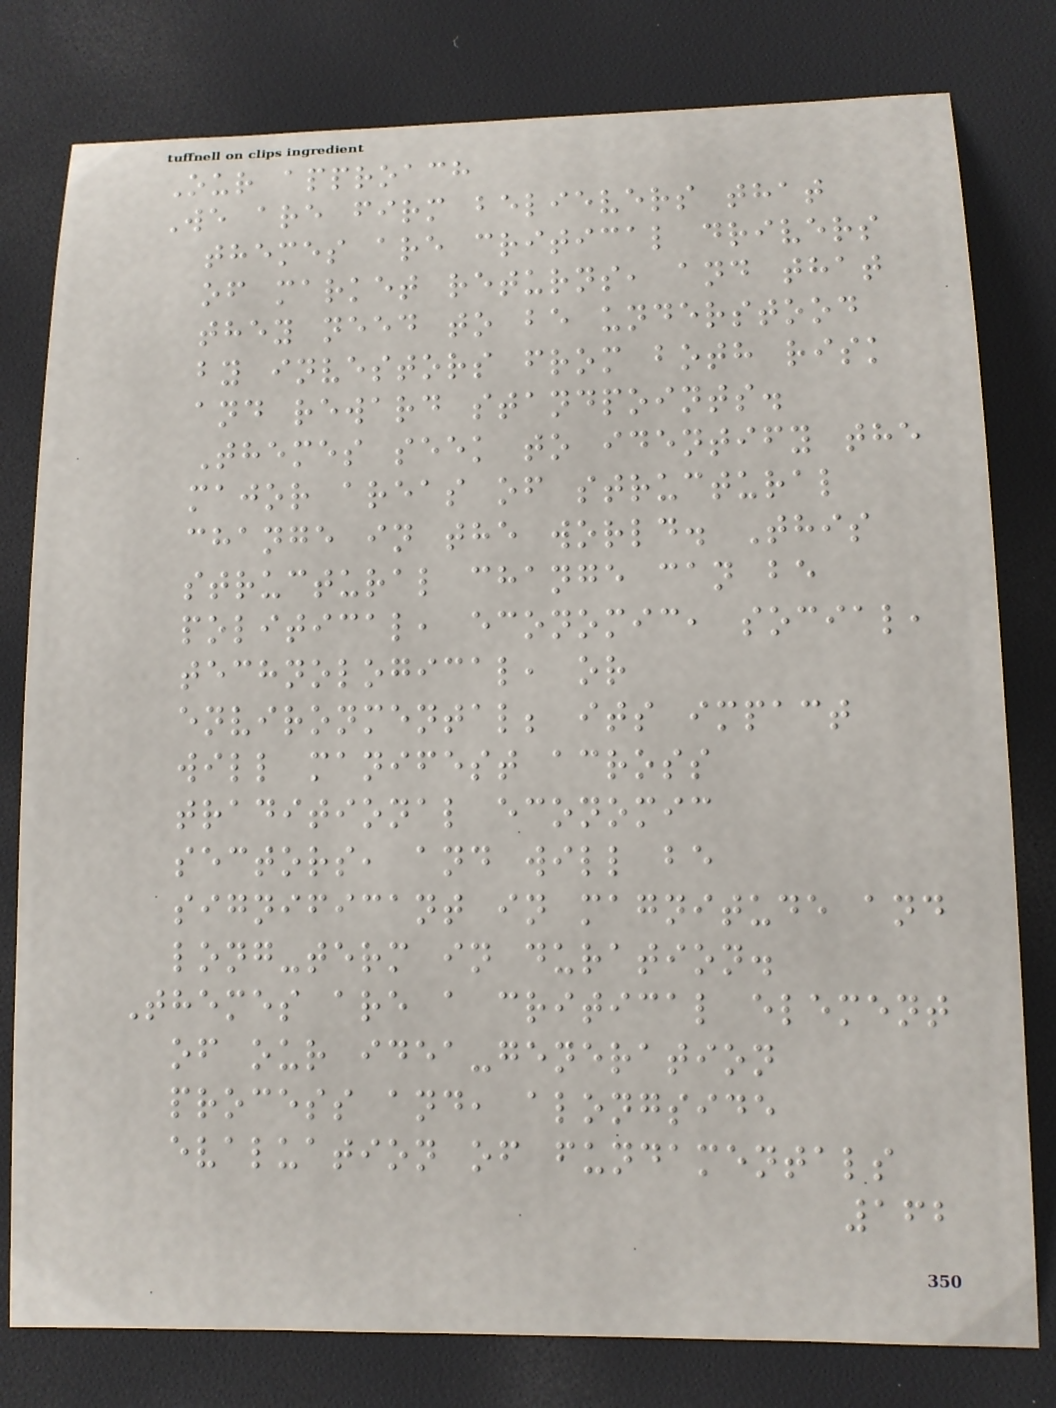Our approach
We are firm believers that
themes are critical drivers
of market returns, and that
they need to be understood
by investors from both risk
and reward standpoints.
Themes seek to identify the
major areas of structural
change in the world. This
structural change can be
political, economic, social,
technological, or
environmental; its impact
will manifest across
traditional economic
sectors, and will be
significant in magnitude and
long-term in duration.
Themes are a critical element
of our idea-generation
process and, alongside
evaluation of fundamentals
162
